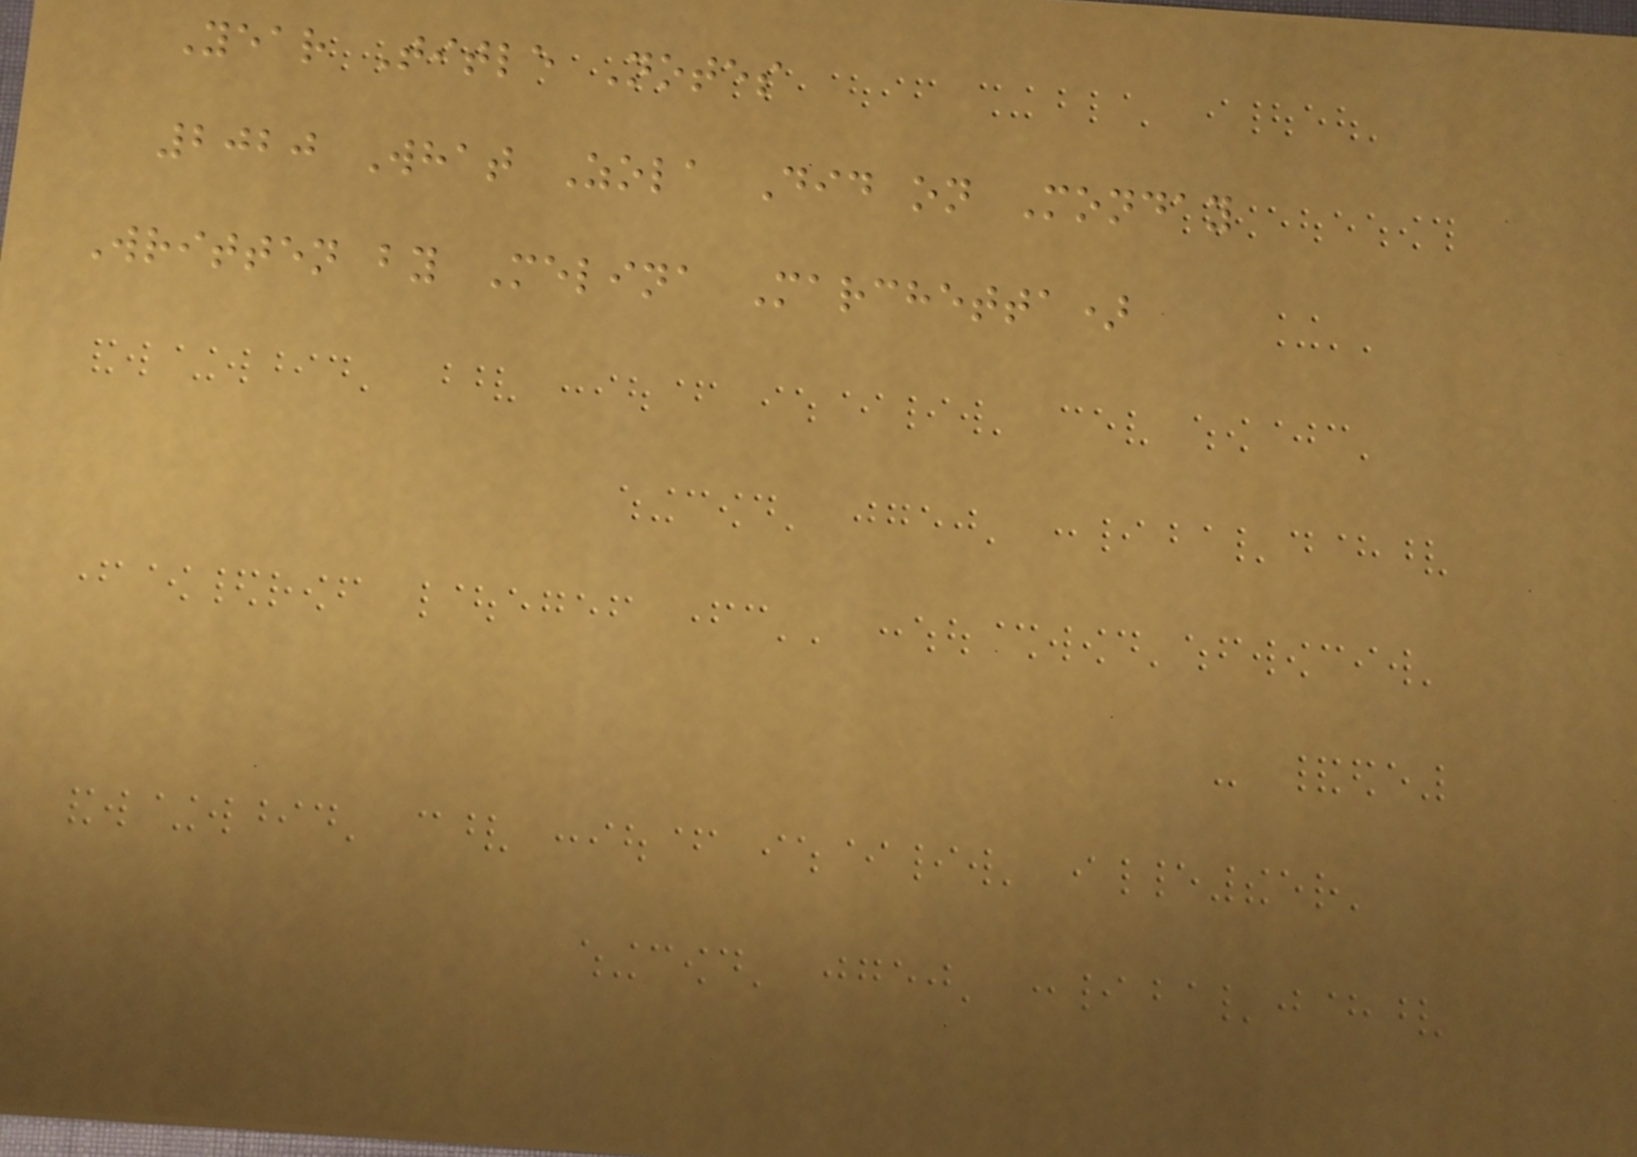Year Title Notes
2020 What Zola Did on Monday
Written by Melina Marchetta)
